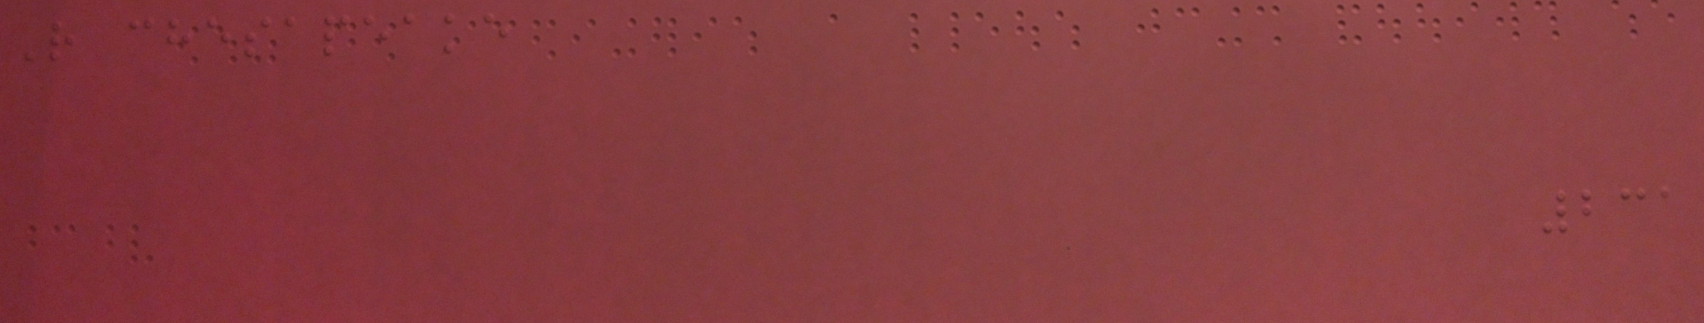R chesapeake
231
